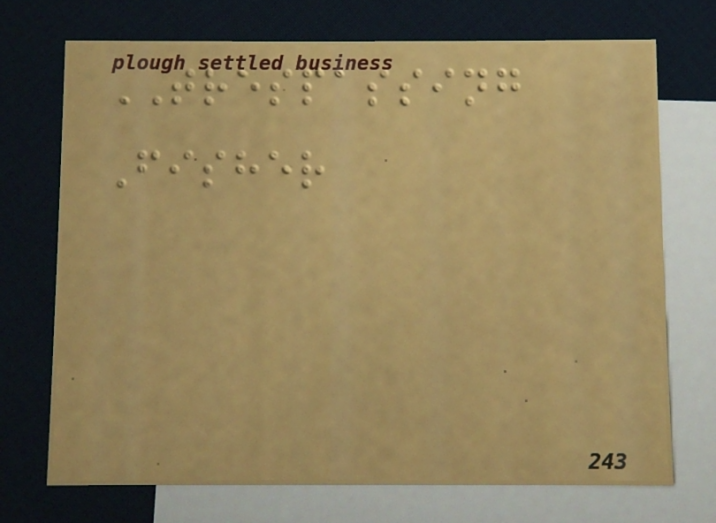TRESPASSING
Fisher
